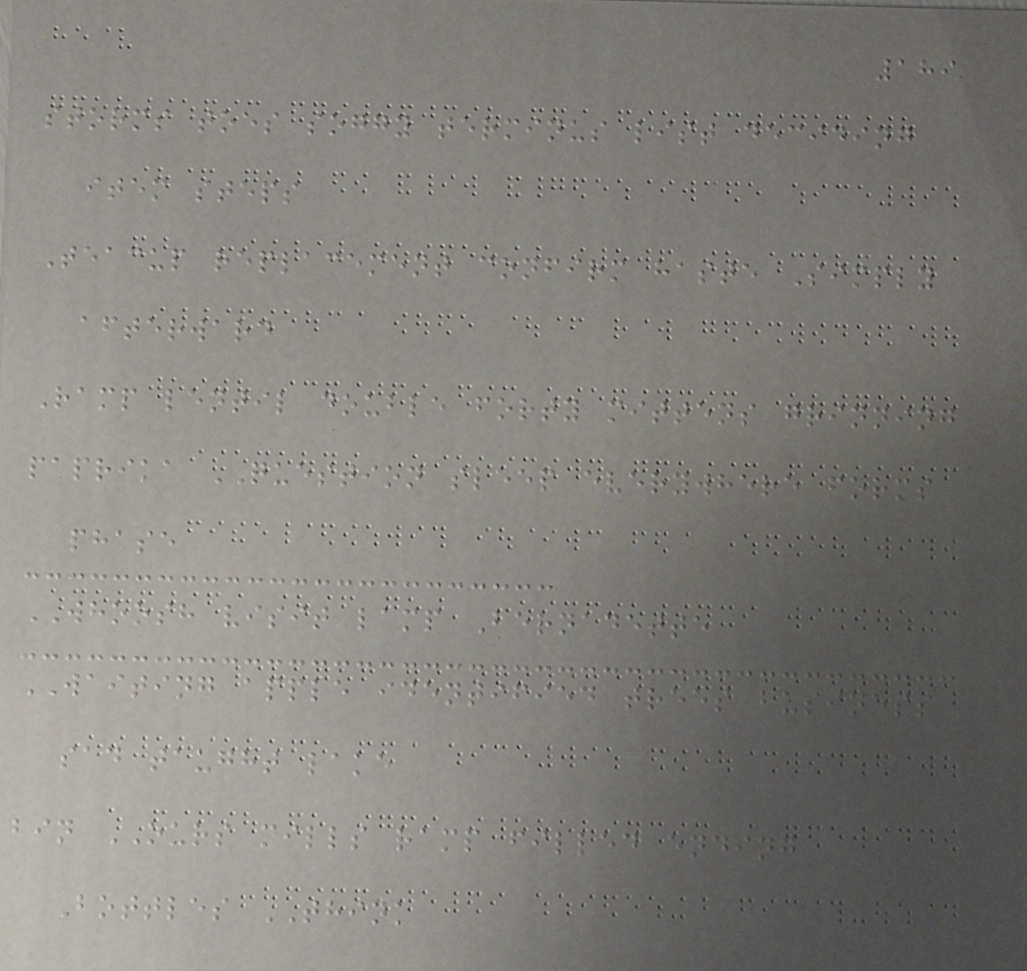189
storms toes soggy terminus list deciding
item steps
Teacup replacement confirm haste Simply
afterward
Ramp lentil double forty mittens grinning
paprika QUESTION sleep everywhere forms
phase
WHOOSH visit lamp Bernadette
WAITING apple identified trees business
sad taught lake
bin OURS mills ramp filled ending
Bottles THINK
